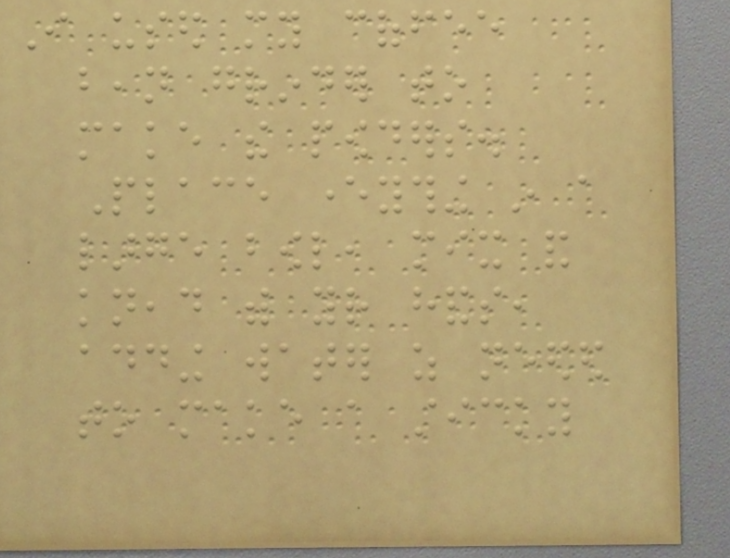I used my coffee
bean grinder to
make the powders.
Place everything in a
large bowl, mix and
knead with your hands,
adding water as needed
to make a sticky
